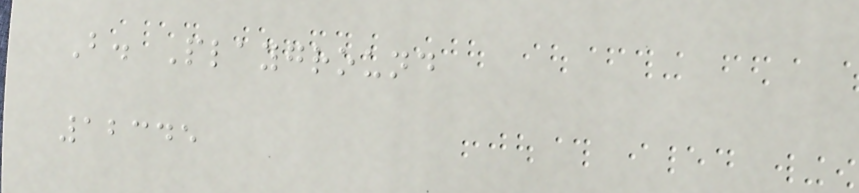B. Playground
12345
